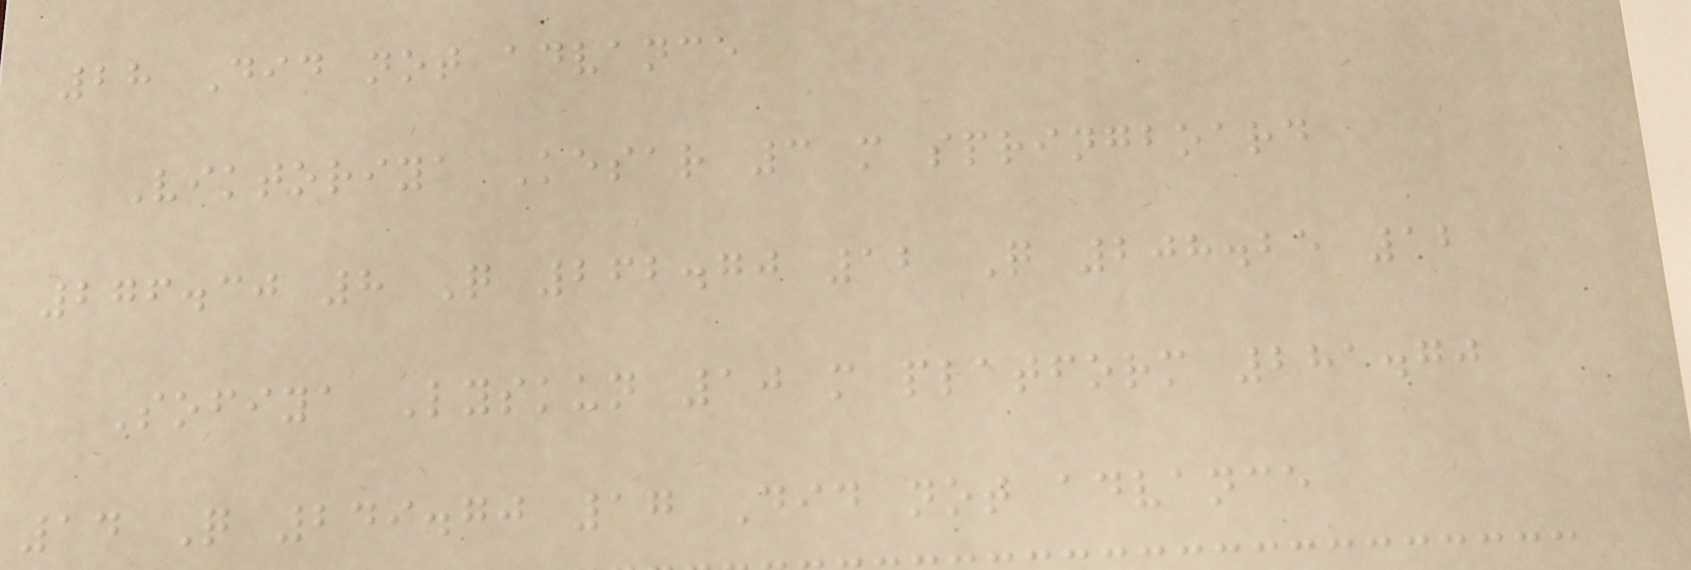28 Did not advance
Viktoriya Kesar 3 m springboard
276.30 8 Q 262.70 12 Q 208.25 12
Sofiya Lyskun 10 m platform 281.70
14 Q 249.70 17 Did not advance
